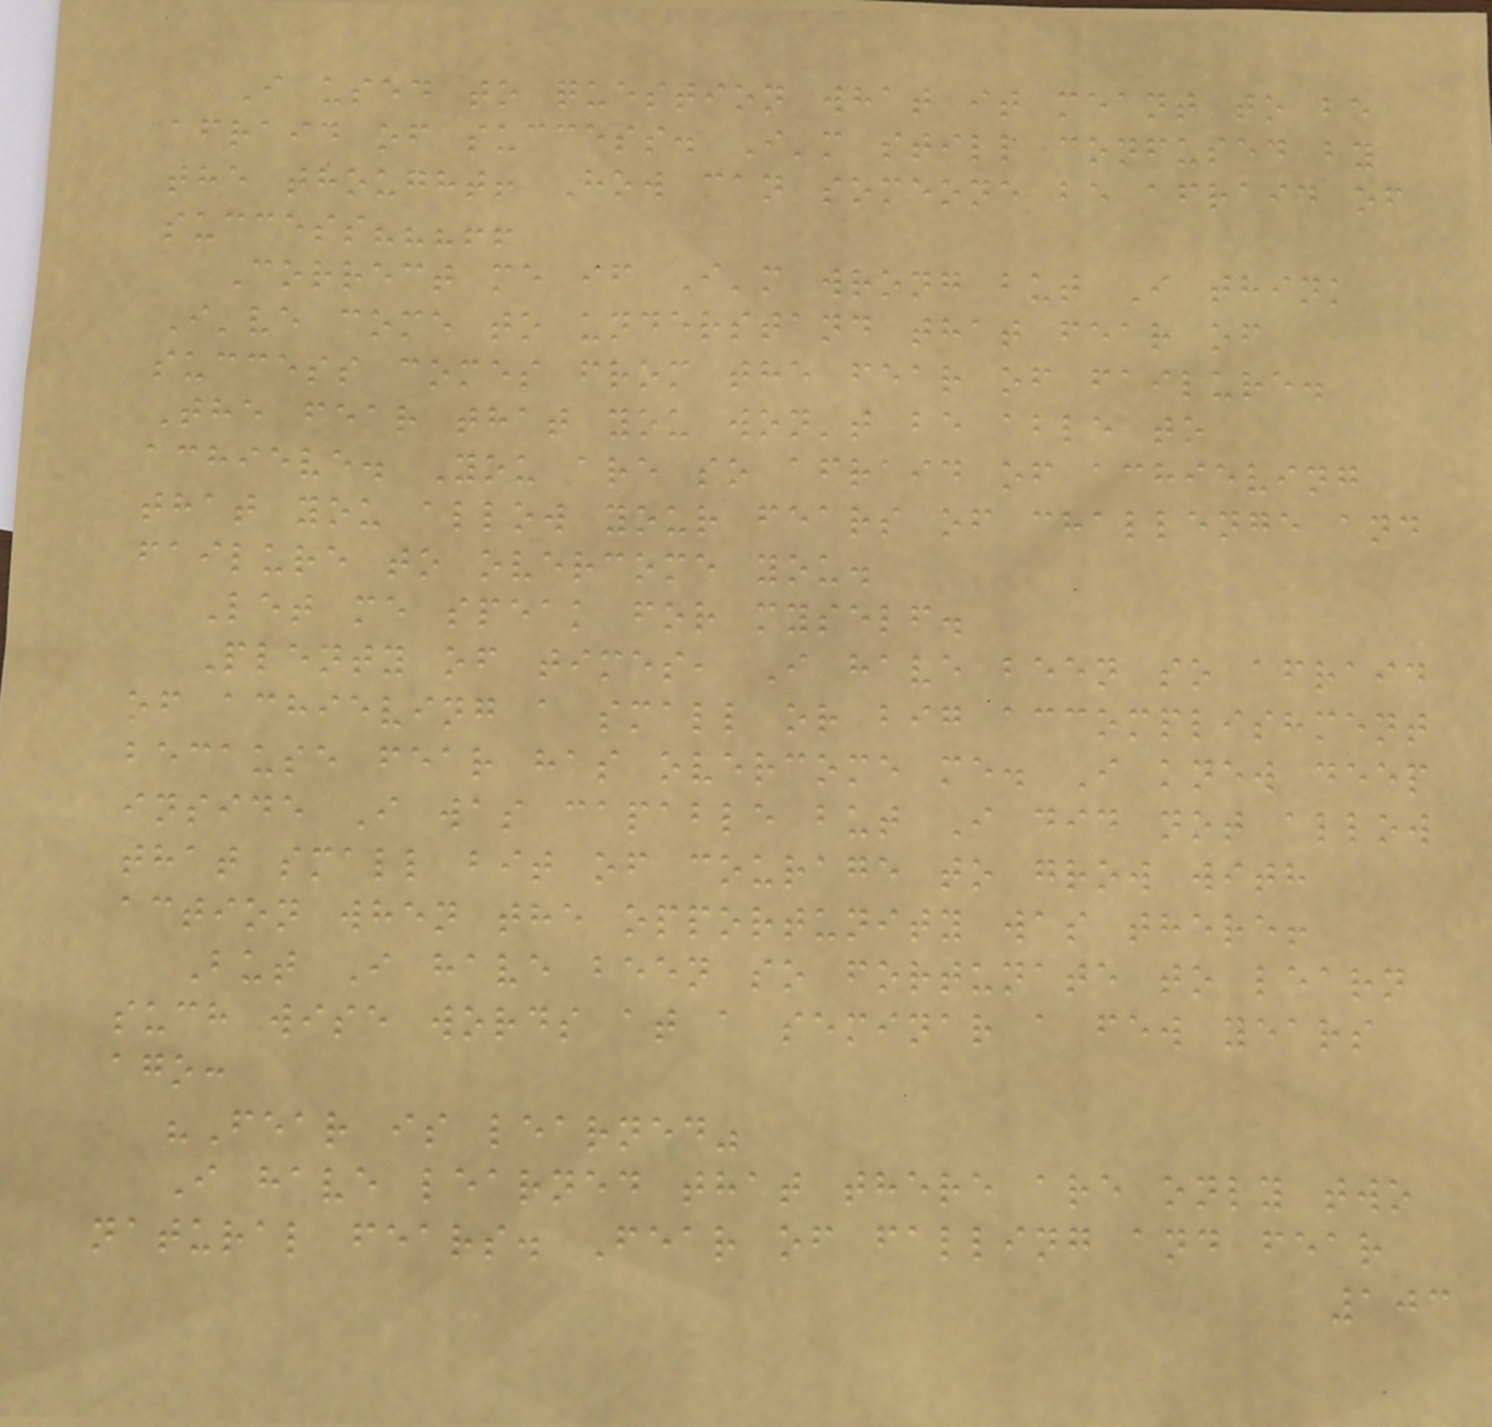I used to question what it meant to be
afraid of success. I'm still confused by
the thought! How can someone be afraid of
success???!!
Correct me if I'm wrong but I think
I've come to understand that fear of
success comes from the fear of failure.
The fear that you won't be able to
achieve. You are so afraid of achieving
that you allow your fears of challenge and
failure to overcome you.
Let me speak for myself.
Plenty of times, I have been so afraid
of achieving a small or big accomplishment
because fear has overcome me. I knew deep
inside I was capable but I did not allow
that small bit of courage to grow with
action when the opportunity was there!
But I have been so fortunate to learn
such wise words at a seminar a few years
ago:
"Fear is learned"
I have learned that there are only two
natural fears. Fear of falling and fear
103
